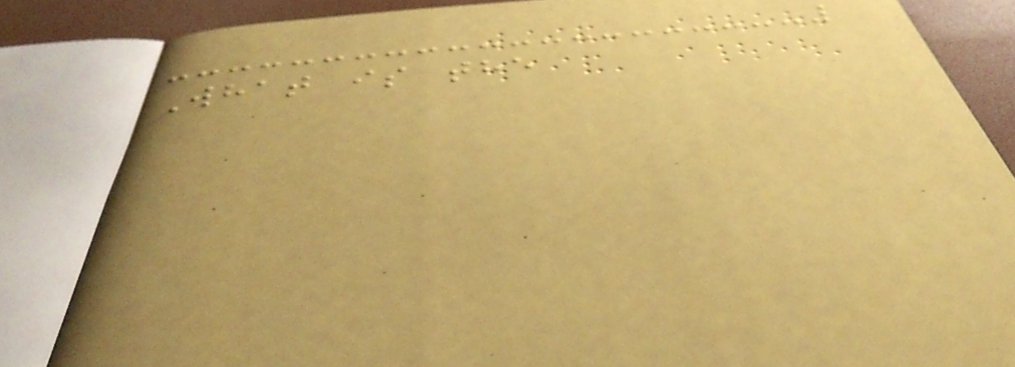What is the
